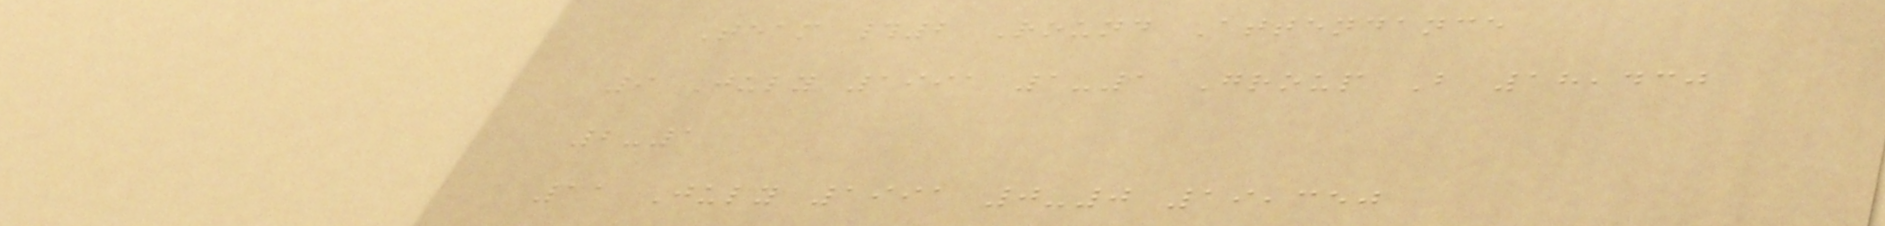Team #2 Round Attendance
9 July 1991 1-1 Group B 18,430
2-1
11 July 1991 0-0 19,350
